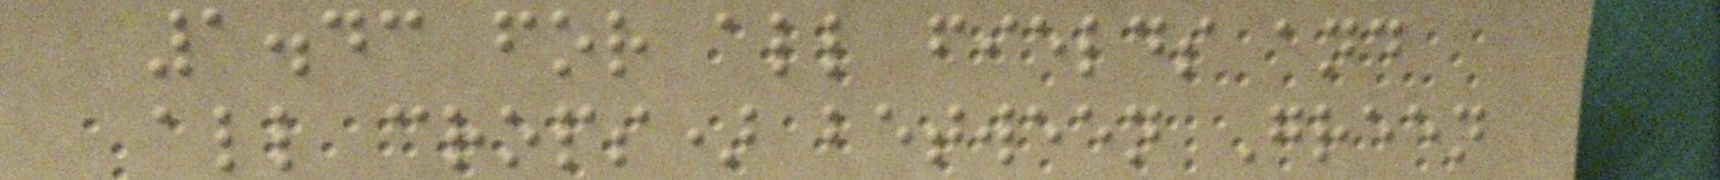1.43 for all fields and
all crops) between Green
